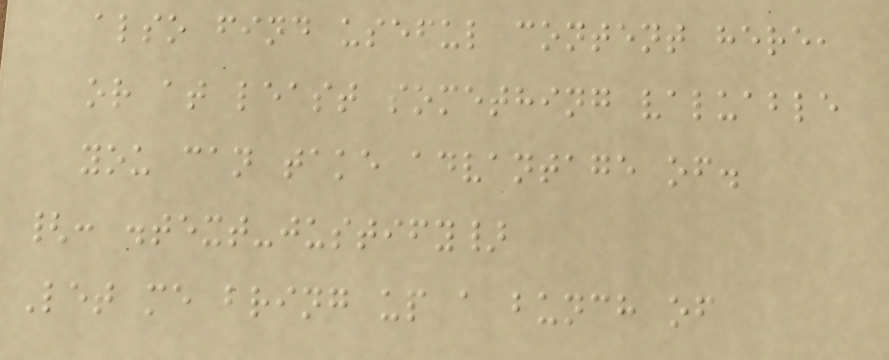also find useful content here,
or at least something valuable
you can take advantage of.
{: .text-justify}
Let me bring up a bunch of
